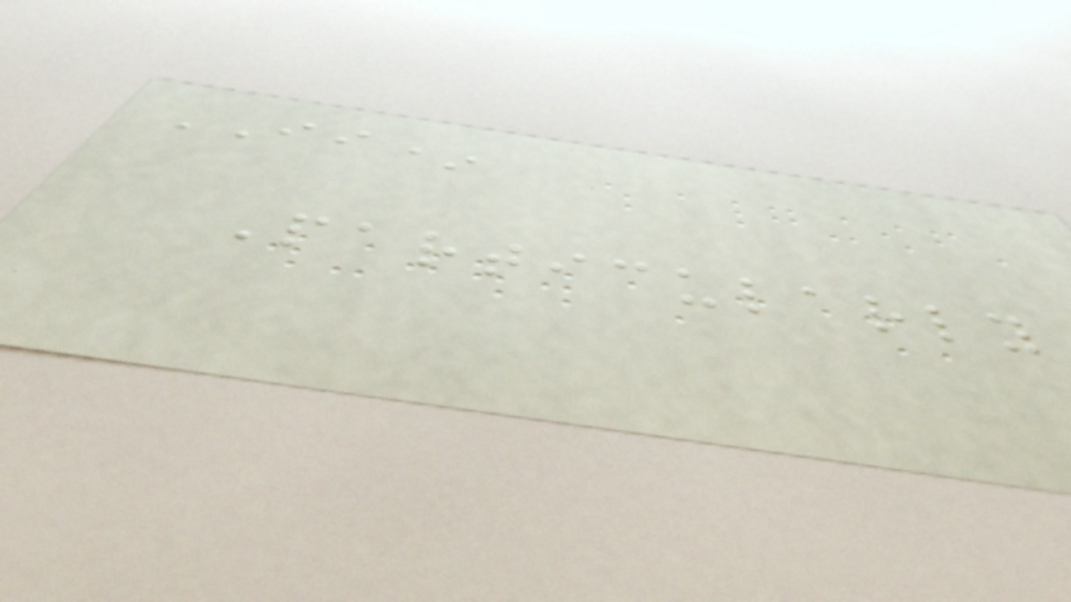II*
Particularly
